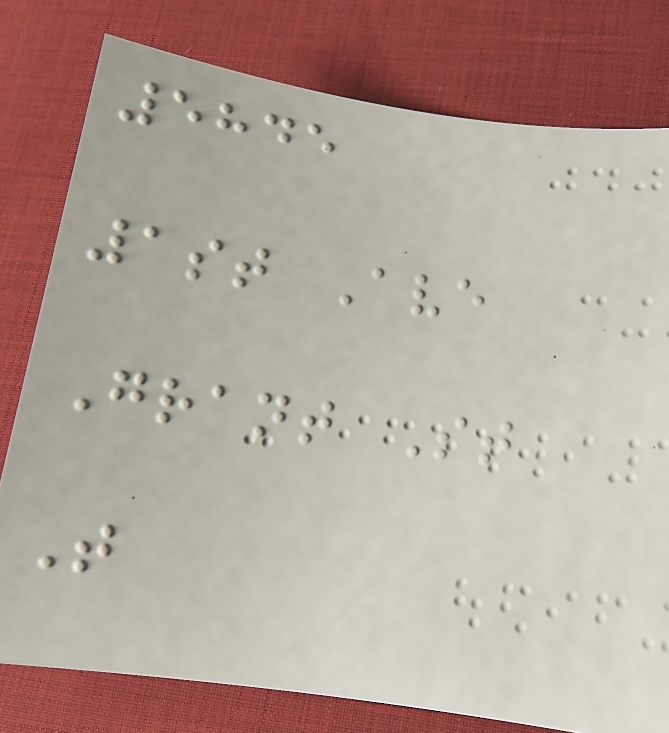5845
1st Ave
Grant St
T
